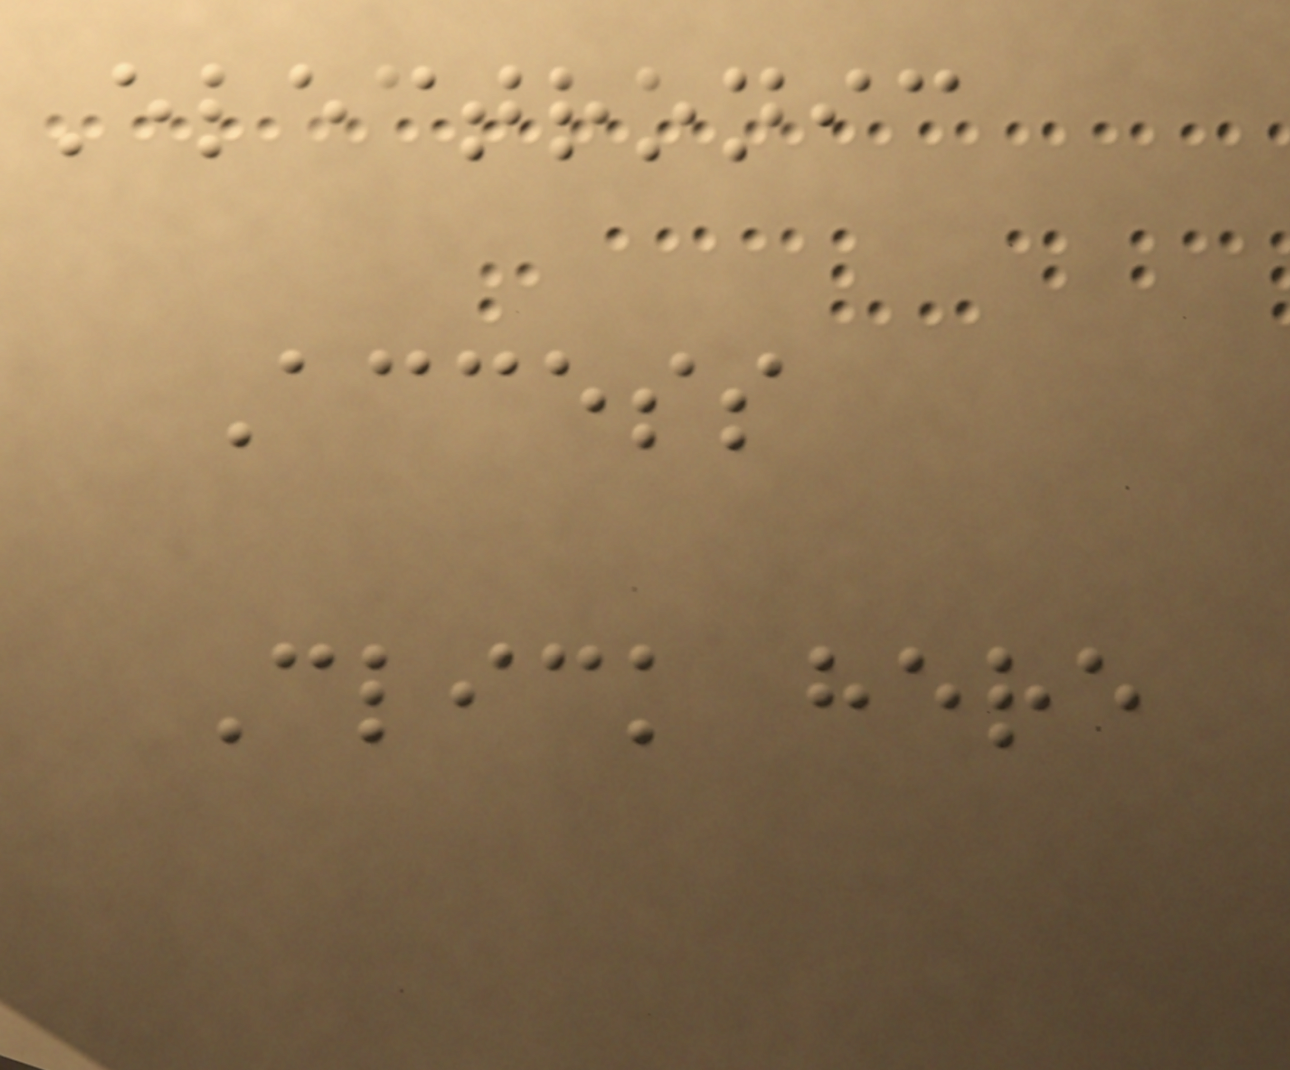Electronic
Access
Click here
